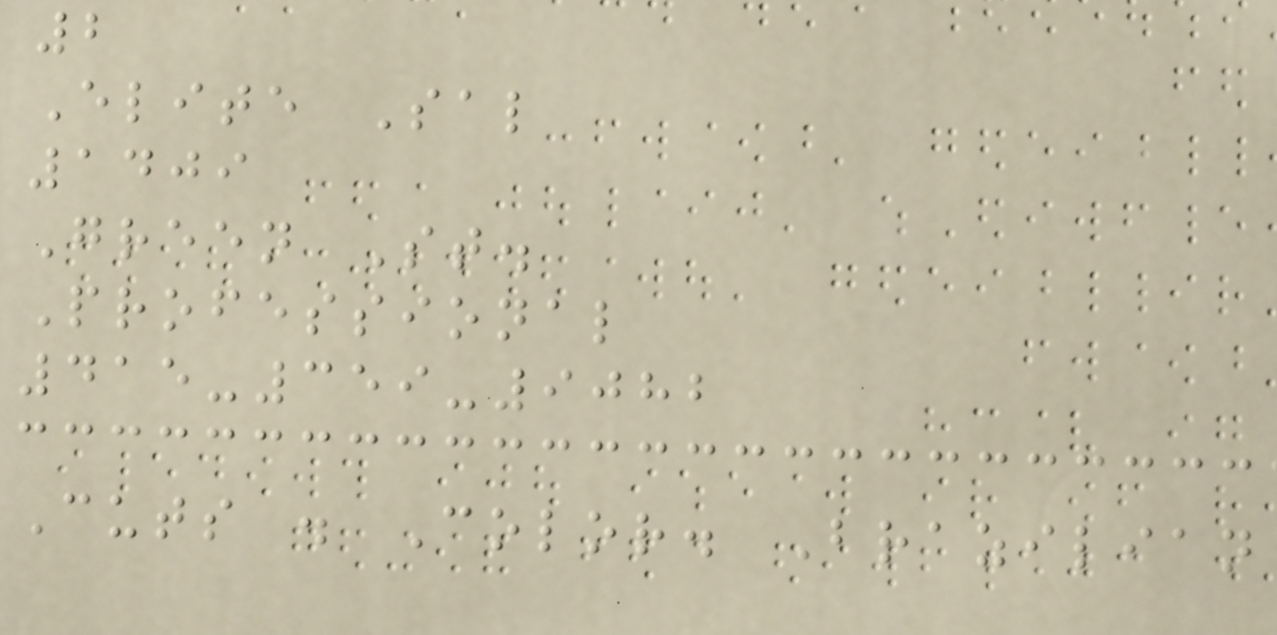2
Elite Sal
1409
Green St.
Professional
415-359-9082
Cuts . Color. Brazilian
